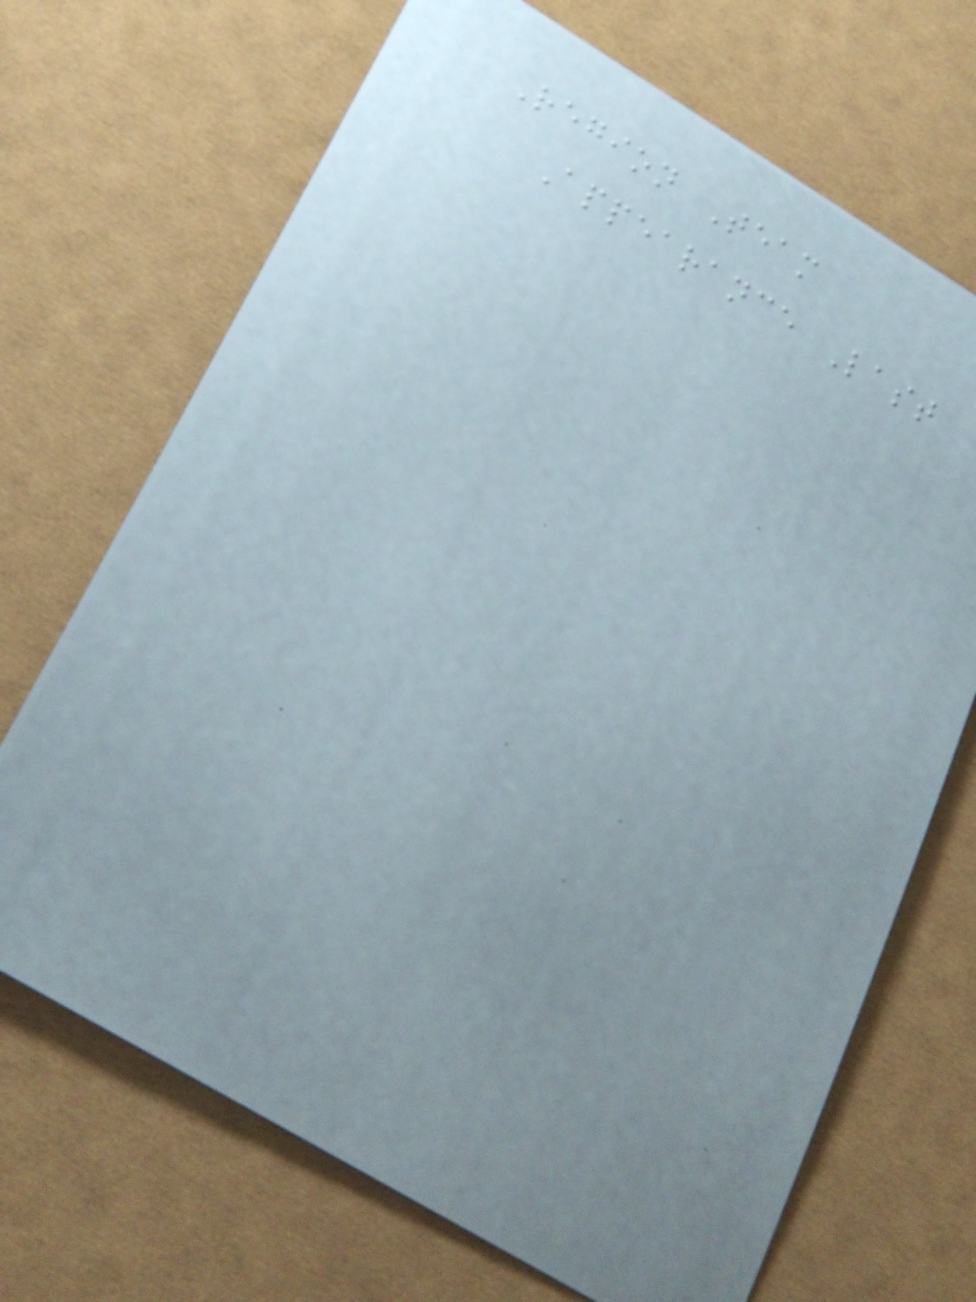Region Team
Appearance Last
